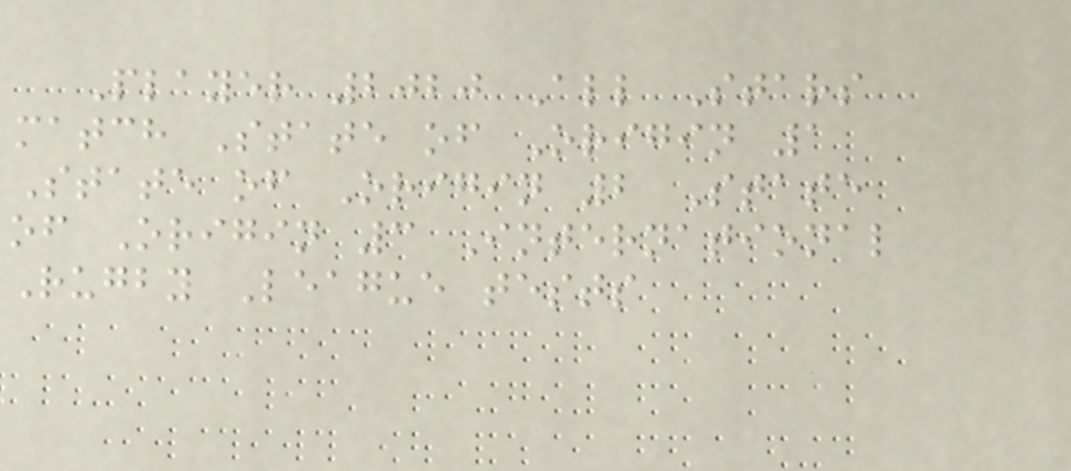Player 2020 All Stars
match State of Origin 1
State of Origin 2 State
of Origin 3 International
Rugby League tests
